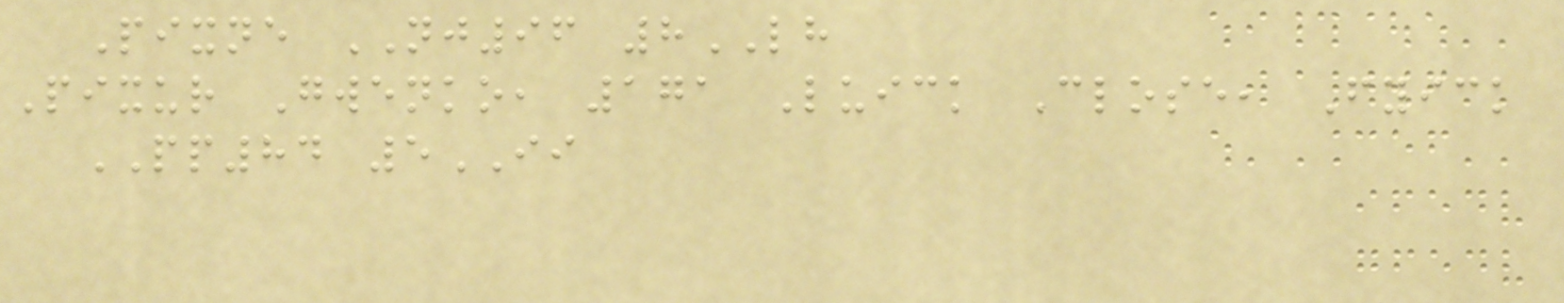Pixne NJ96 8LH
Pixur Gwenko, 171 Luick Close, Fyick
PP84 5II
